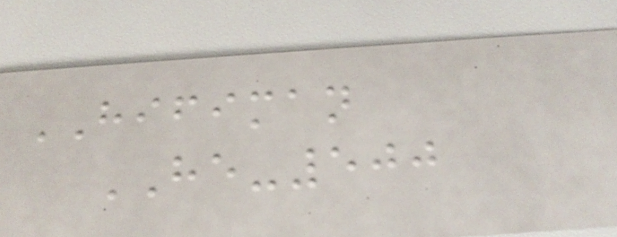HIFIMAN
HE-500
